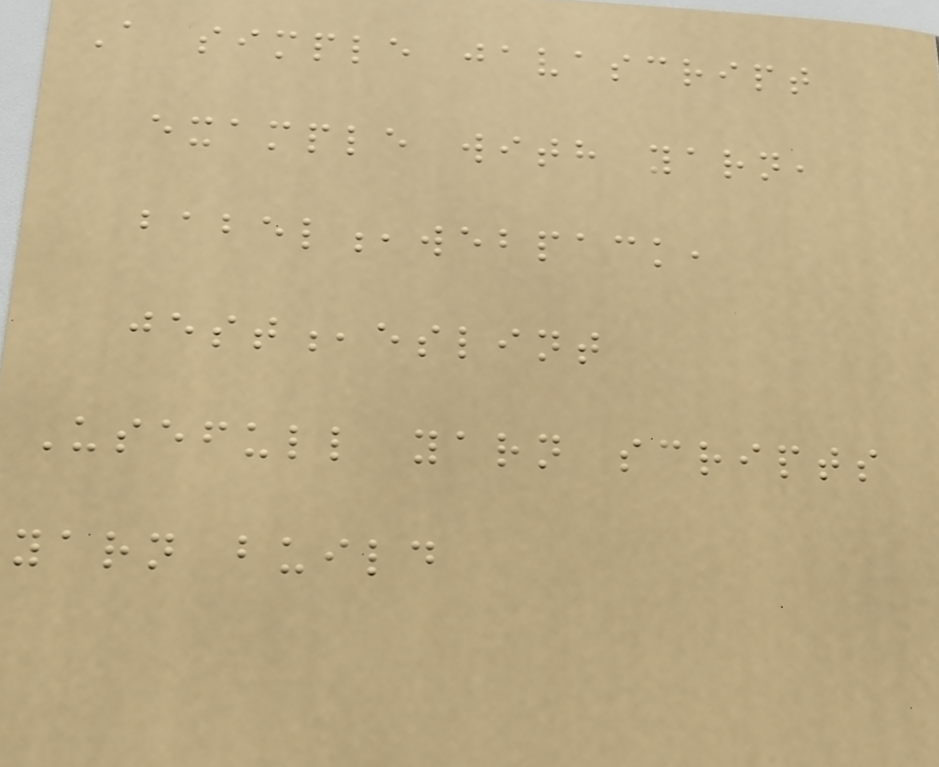A simple javascript
example with yarn,
babel,webpack,
jest,eslint
Usefull yarn scripts
yarn build
